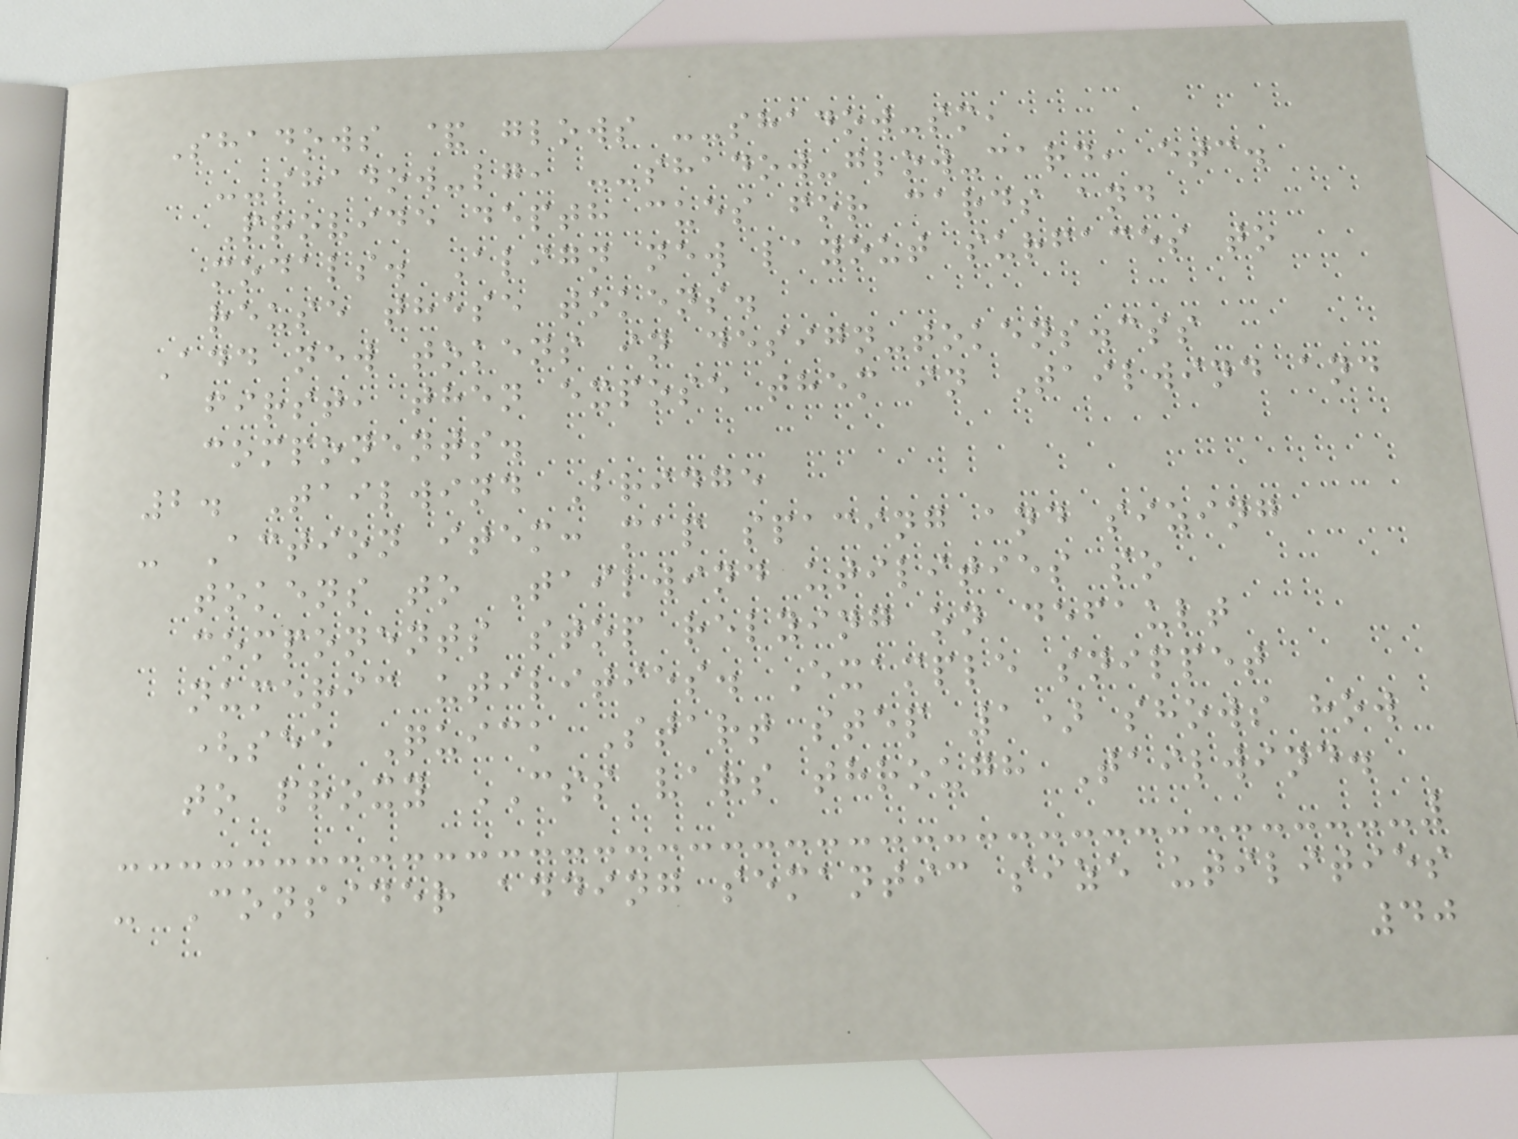Shadows & glows --shadow-sm,
--shadow-lg, --shadow-glow-card, etc.
Provide depth cues for cards and
modals. Align new layout surfaces to
reuse these tokens.
Add new tokens in design-tokens.css
first, then expose them in Tailwind and
components.
2. Tailwind Bridge
- Action item: map spacing and sizing
tokens to Tailwind utilities so
components stop relying on default
numeric utilities. Example snippet
(see Quick Start step 1) shows how
to proxy CSS vars through Tailwind.
- Consider adding semantic size utilities
40
